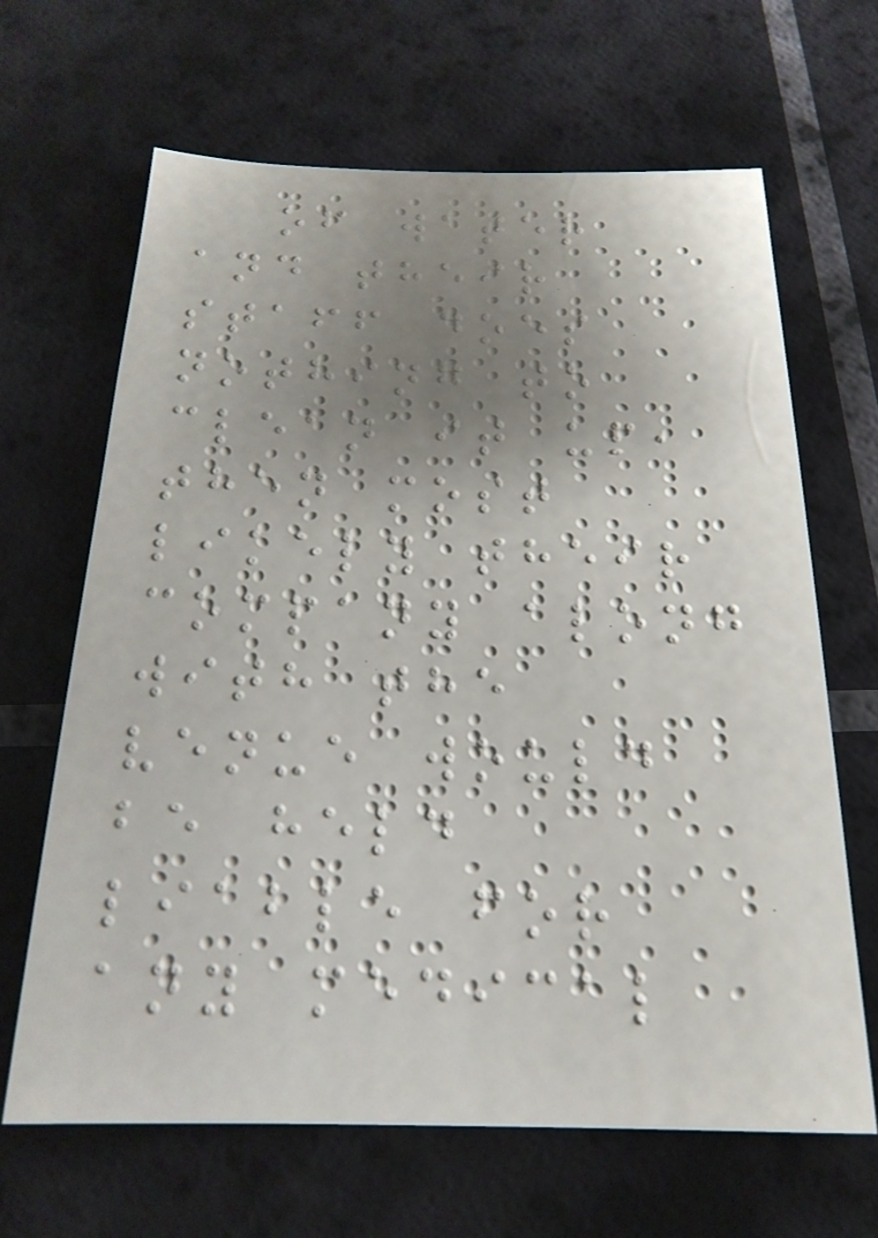of water
and their
staff does
nothing to
clean it up,
then most
likely their
company along
with the
venue would
be held
liable for
any medical
